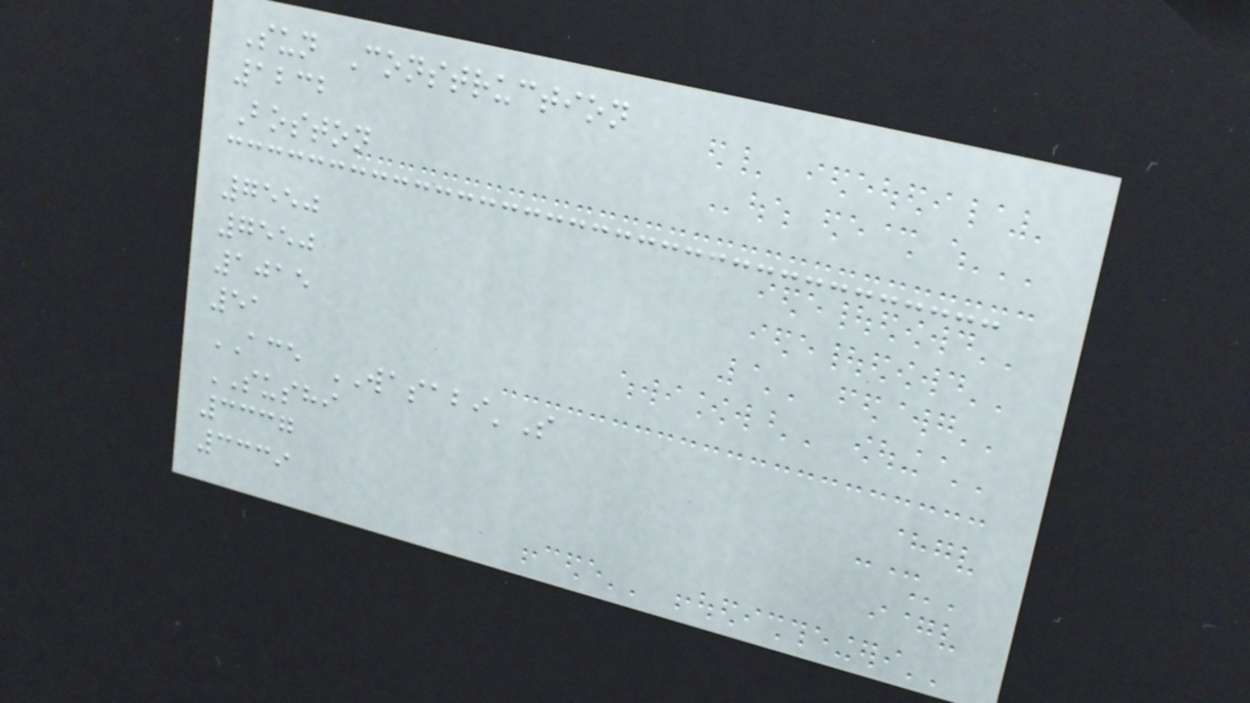Sun Construction
1232
Boston
7550
7550
1015
51
ACE WASABI'S
SUSHI
3337
3339
